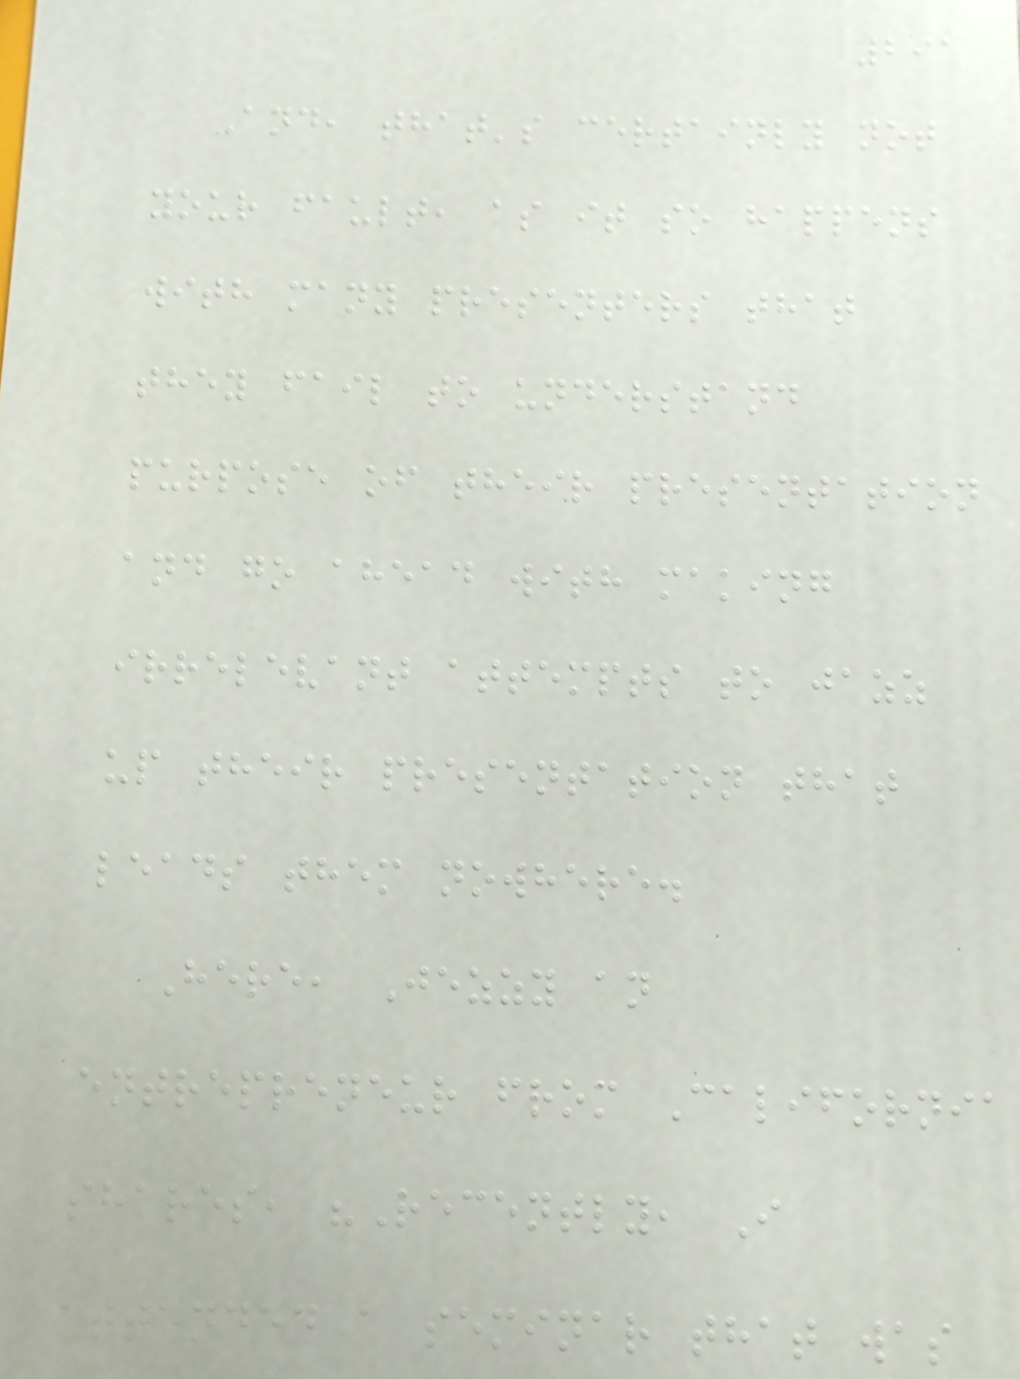291
And, that's certainly not
your fault, as it so happens
with many presenters that
they fail to understand
purpose of their presentation
and go ahead with making
irrelevant attempts to jazz
up their presentation that
leads them nowhere.
Here, Jezzy an
entrepreneur from California
shares, "Recently, I
attended a seminar that was
